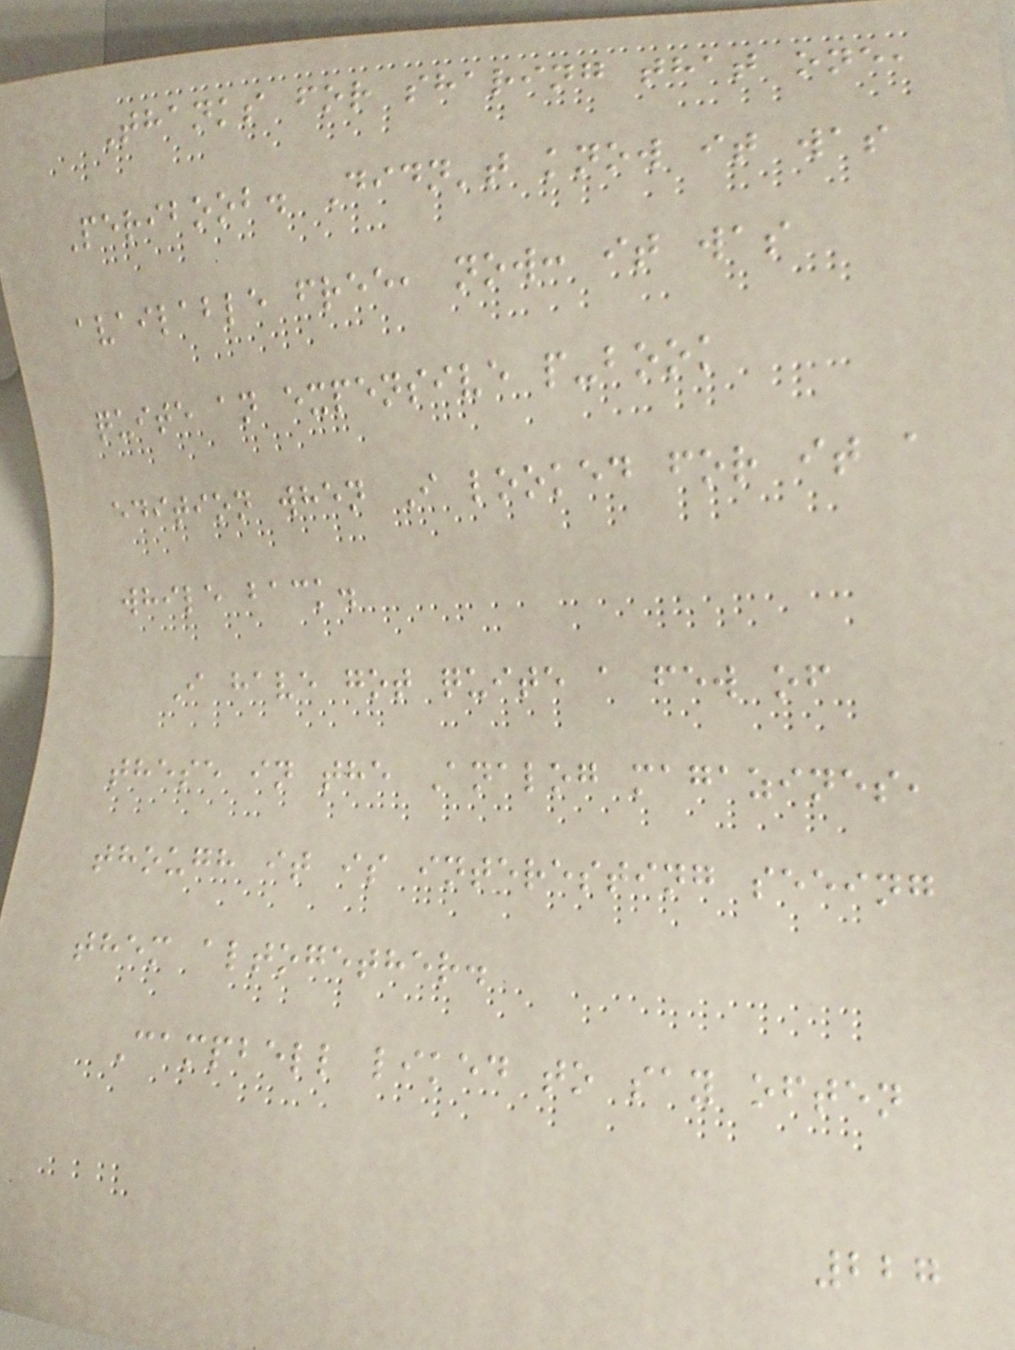Thanks for sharing that one,
Periboob. Didn't know it was
available free, now: it was
quite an expensive p-book
edition when I looked for it a
while back.
I have got quite a few of
these in the Analog magazines,
though it is interesting seeing
them altogether.
Campbell liked to say often
227
